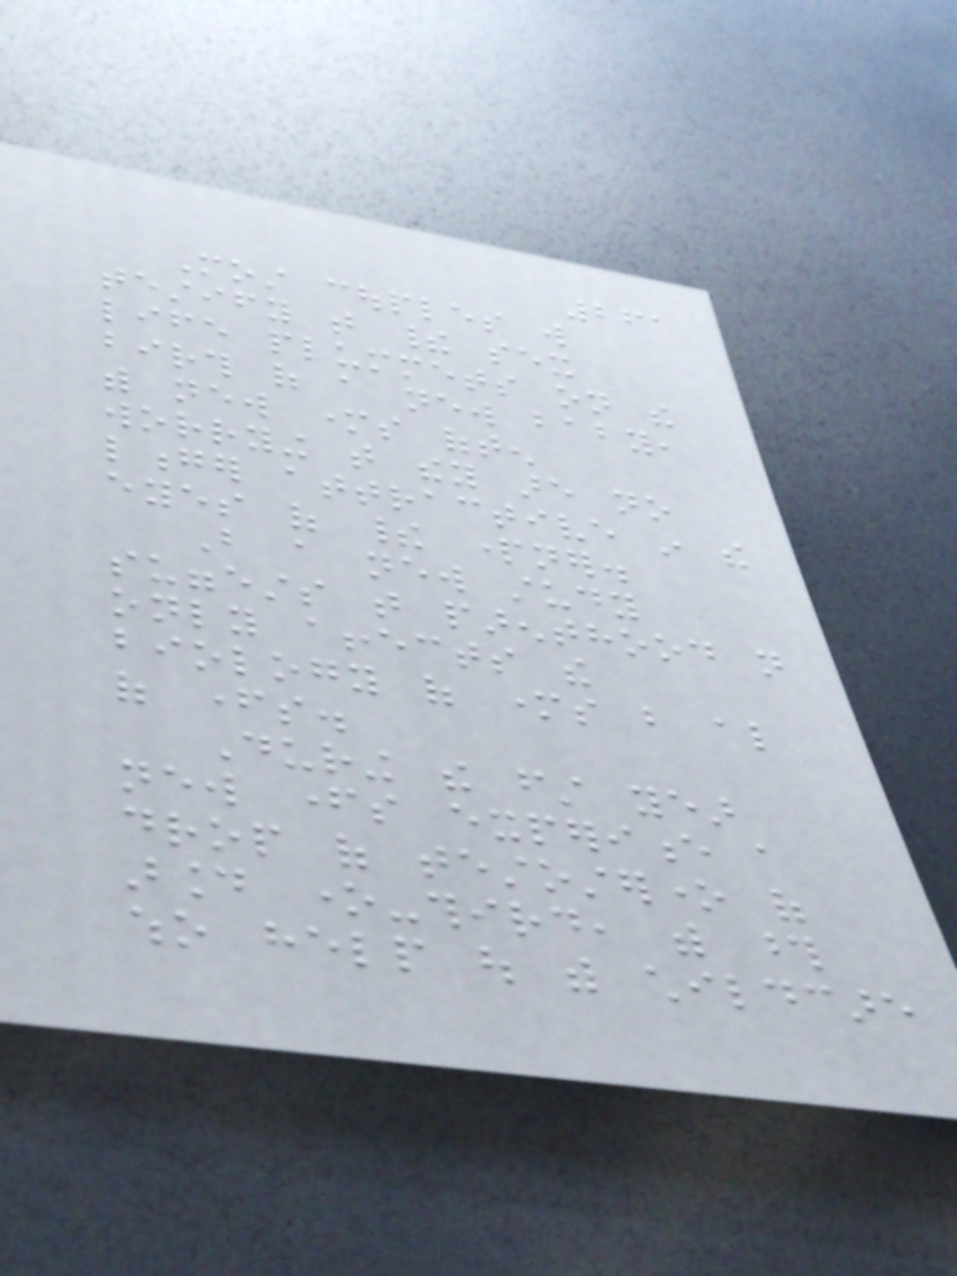261
Most couples will
testify that their sex
life plummets on the
birth of a new baby,
with new mothers often
worrying that they are no
longer attractive in the
eyes of their partner.
But a new study
suggests that parenthood not
only affects the
biology of mothers but also
of fathers.
During the first year
new fathers experience a
drop of testosterone of
around one-third, with those
who help out with childcare
